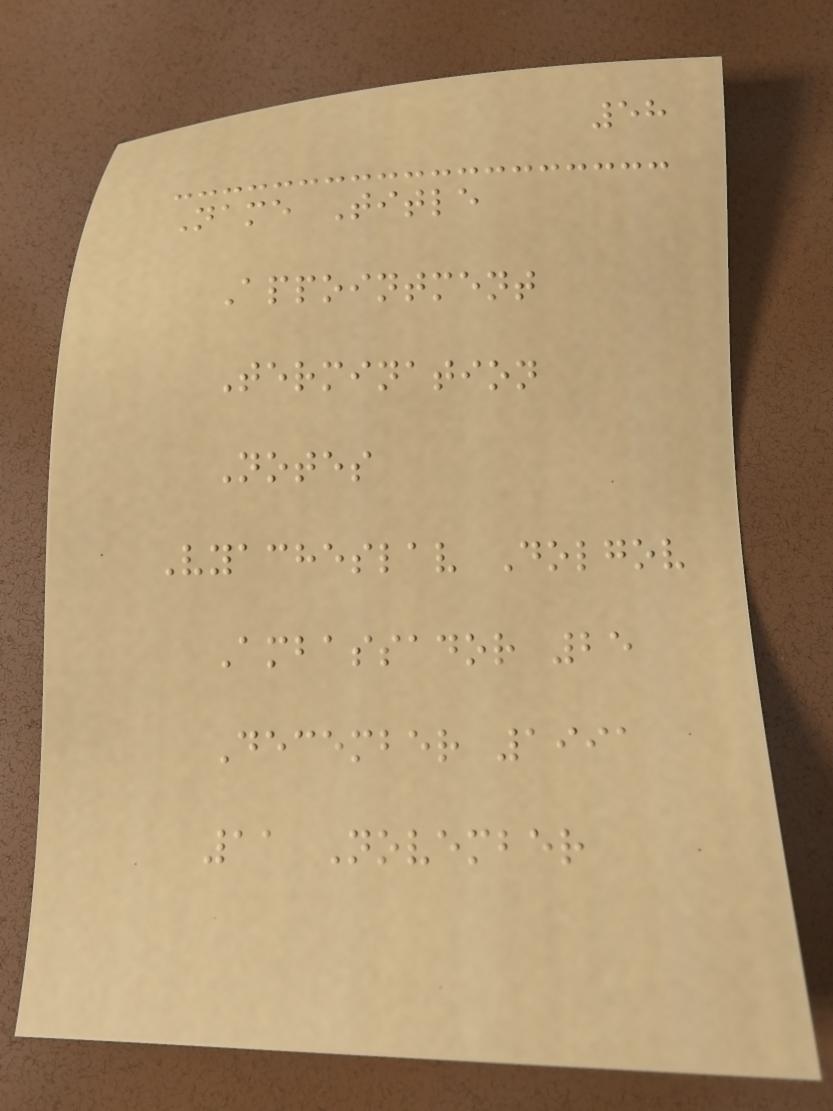58
Name Title
Appointment
Termination
Notes
Vyacheslav Dolgov
Ambassador 25
December 1991
11 November
